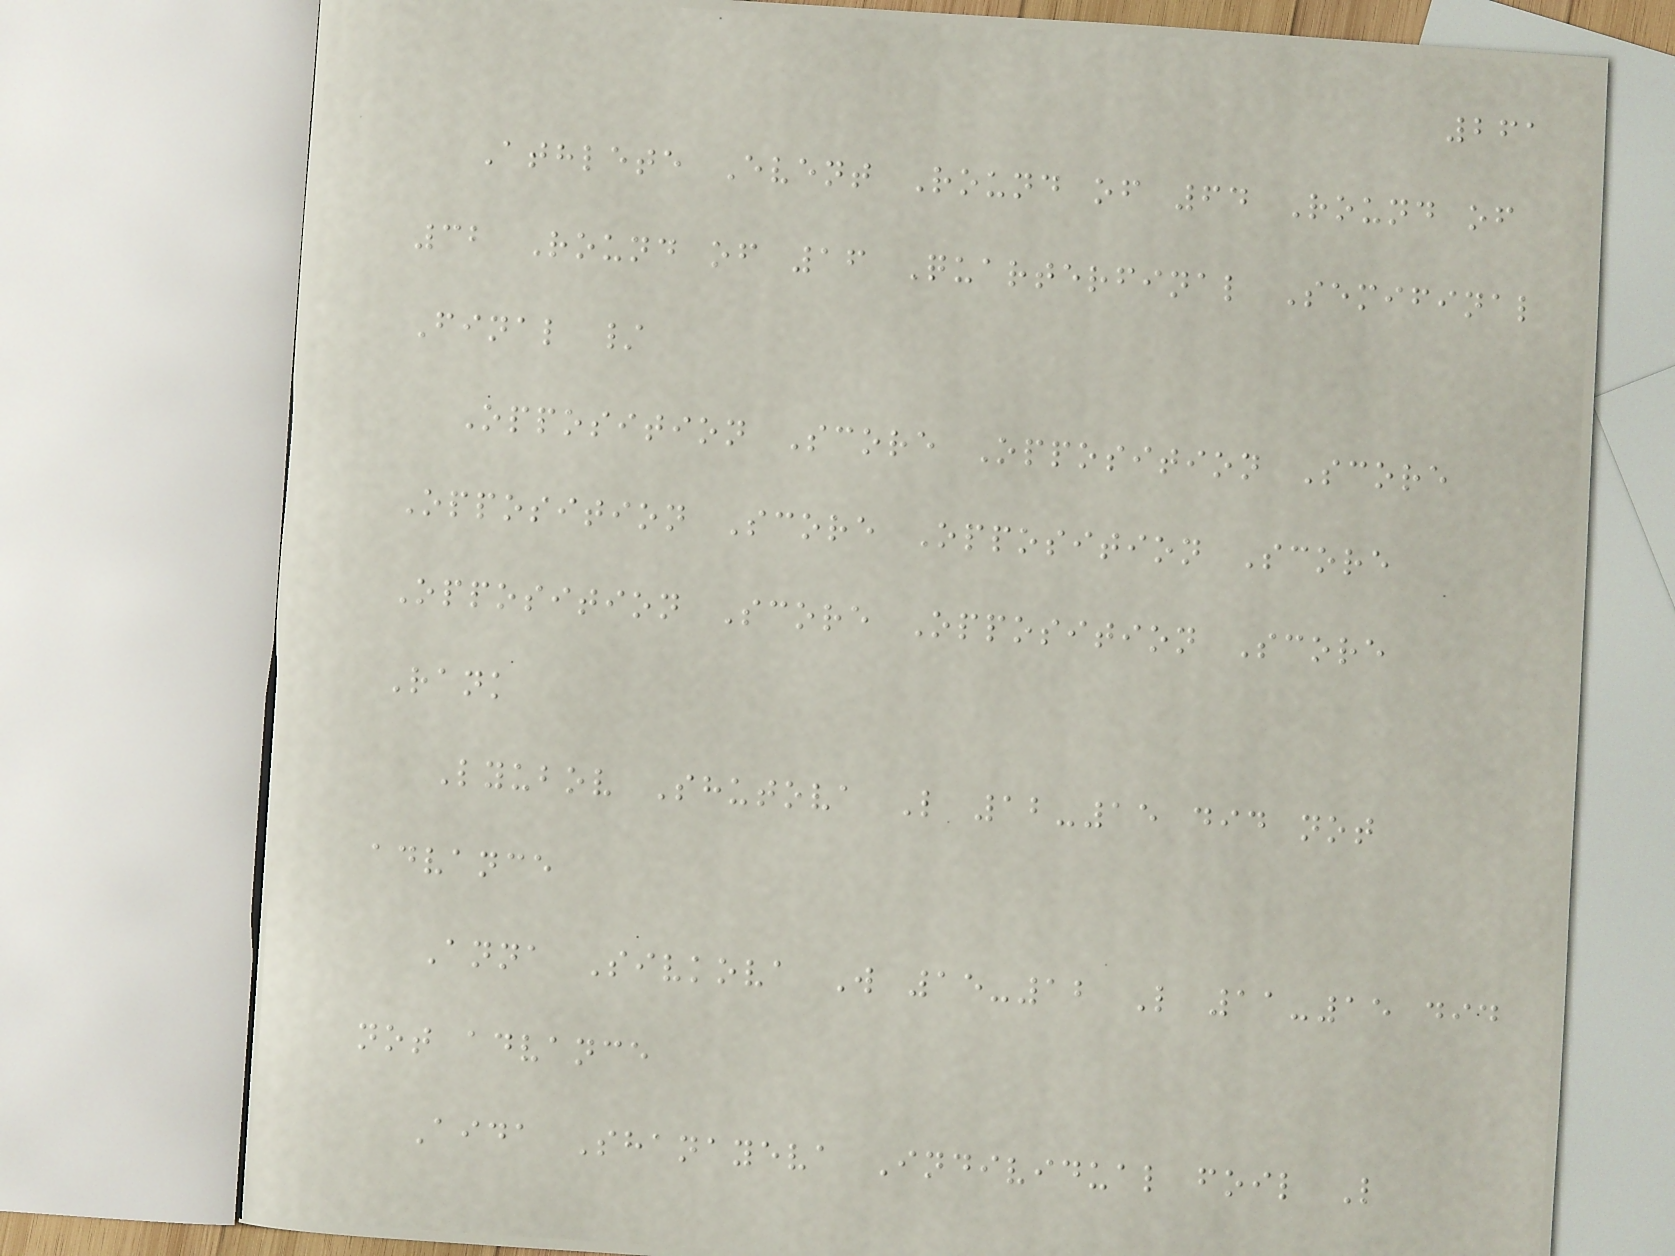261
Athlete Event Round of 64 Round of
32 Round of 16 Quarterfinal Semifinal
Final /
Opposition Score Opposition Score
Opposition Score Opposition Score
Opposition Score Opposition Score
Rank
Lyubov Shutova L 12-15 did not
advance
Anna Sivkova W 15-12 L 11-15 did
not advance
Aida Shanayeva Individual foil L
